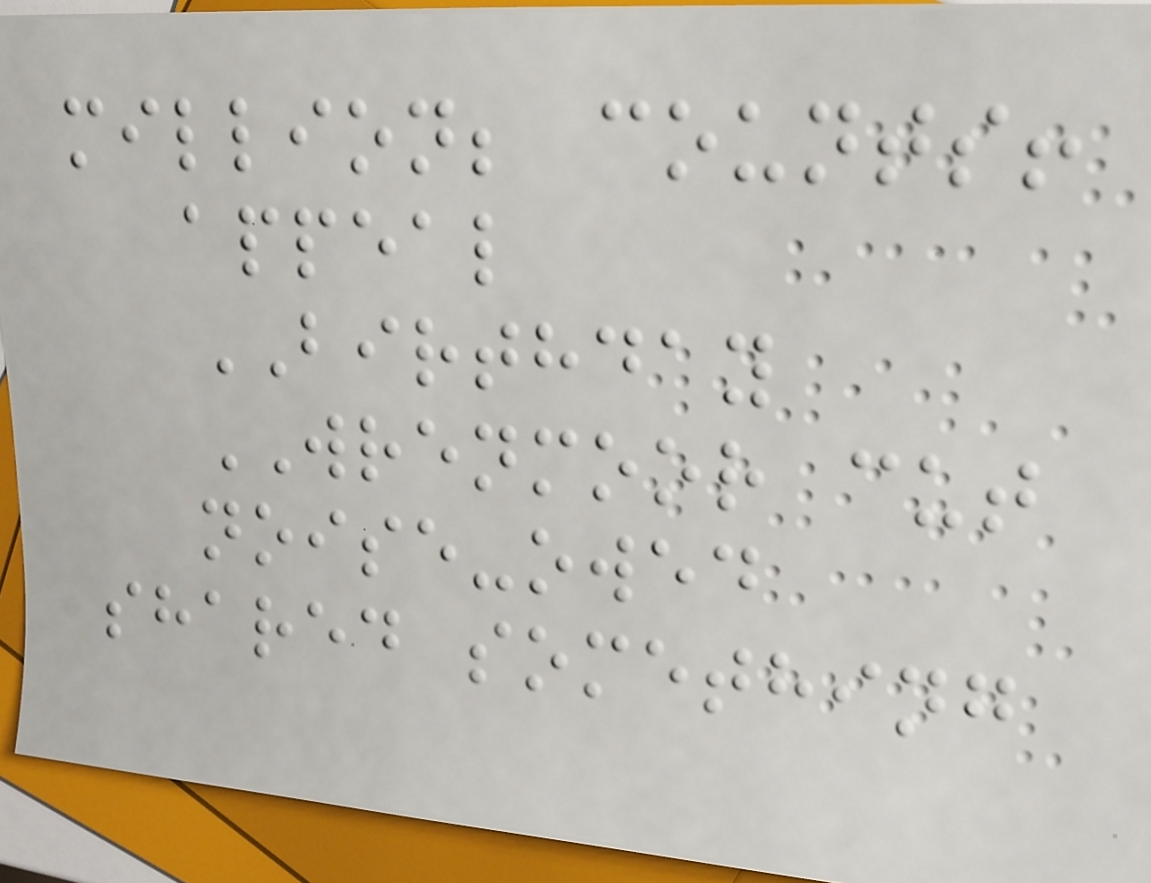million; counts!
appeal
BIRTHDAY
WRENMOOR cut
noise-owed
shared something
